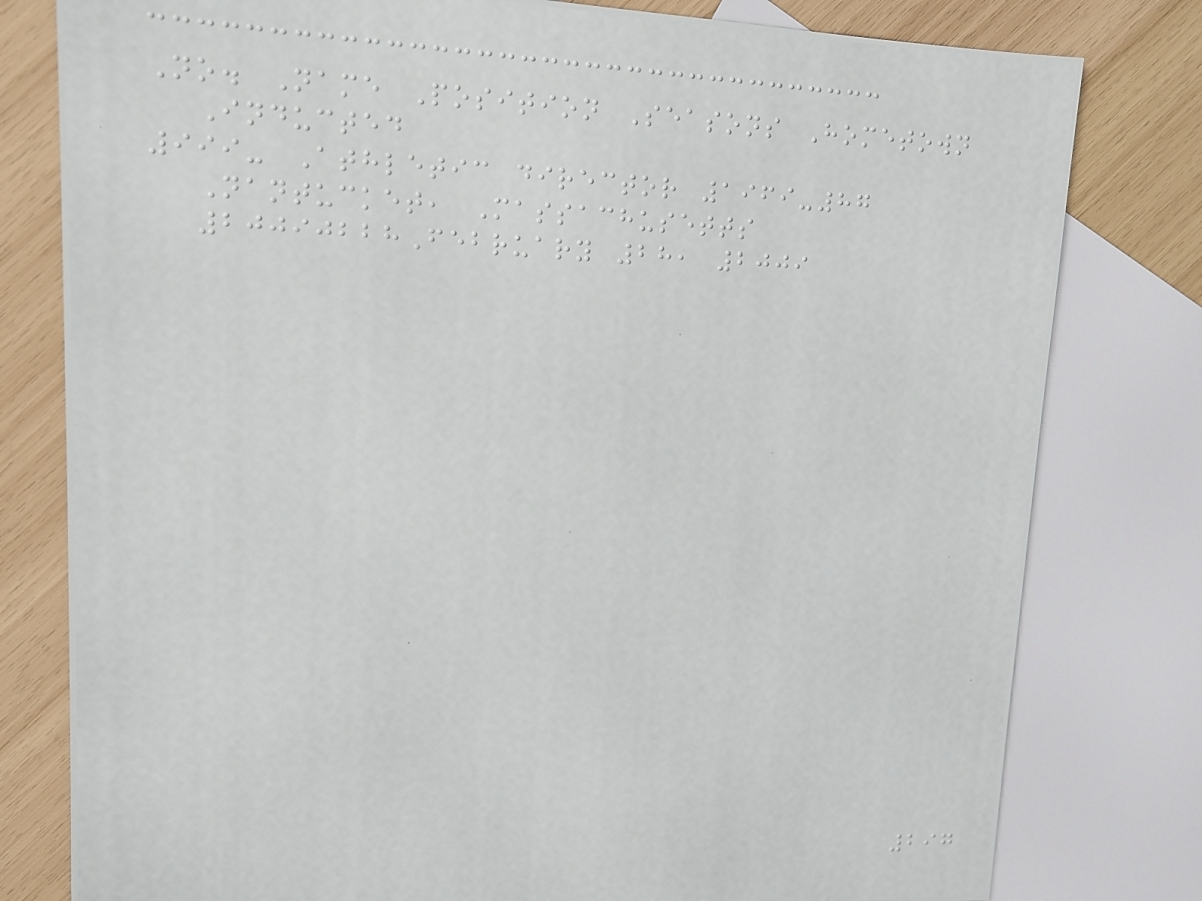No. Name Position Seasons Hometown
Inducted
999- Athletic director 1969-87
Nantucket, Massachusetts
20090228February 28, 2009
297
